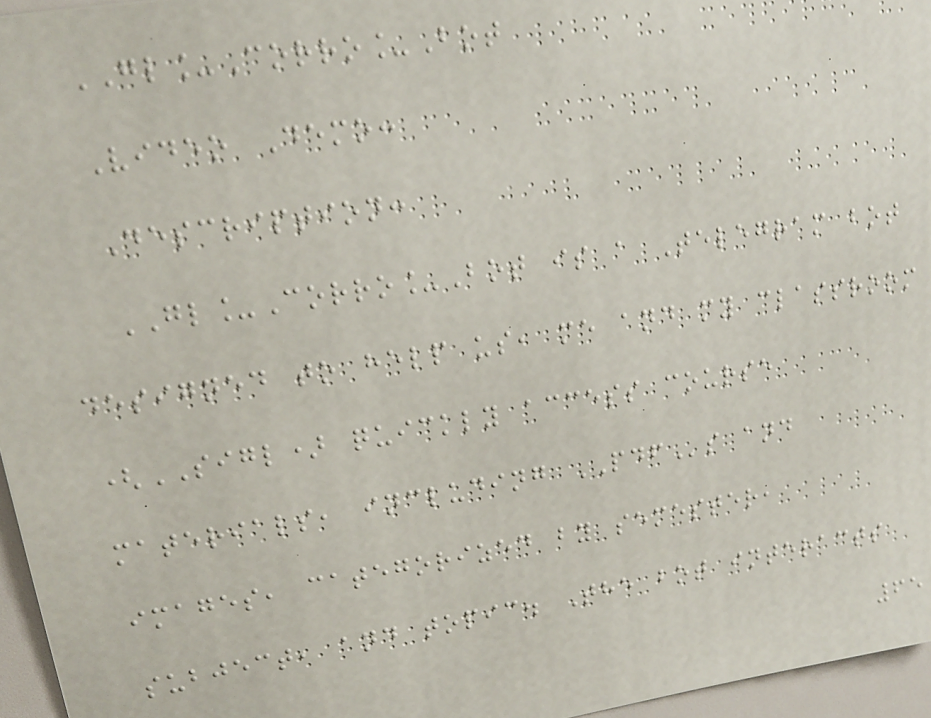GL_Corro_Bot
Video Demo:
Description:
GL_Corro_Bot is a Telegram bot
designed to help us, me and my classroom
(SIGL) quickly access course
materials, including PDFs and
images, categorized by semester,
subject, and topic. The bot interacts
65
